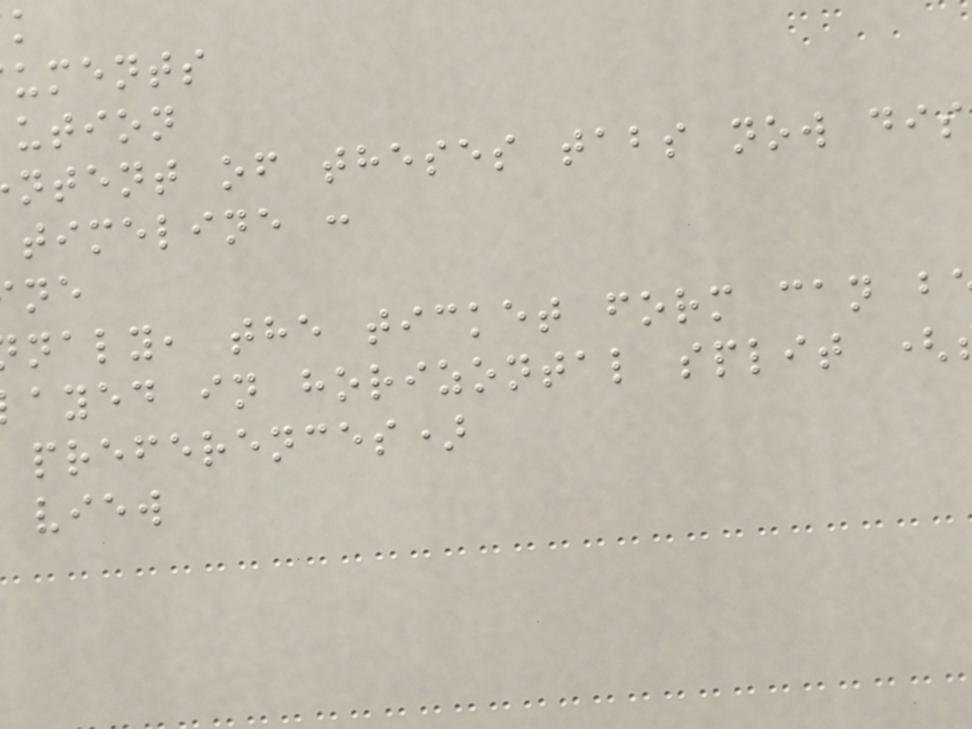uments
ution
ntent of theses tabs now dis
timeline :
naly, the ticket form can b
ayed in horizontal split (
preferences)
view
